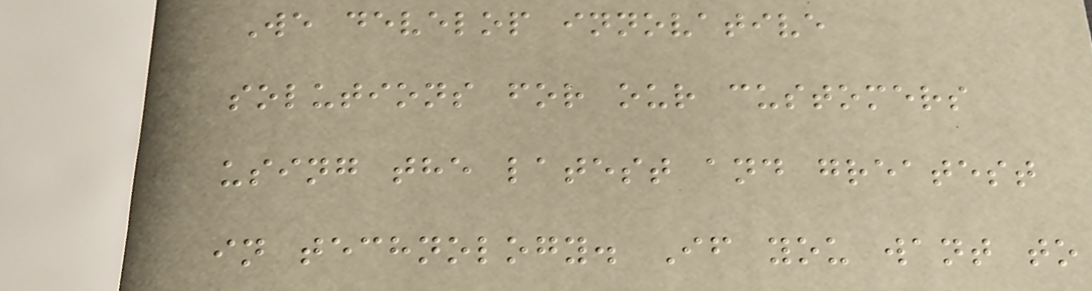We develop innovative
solutions for our customers
using the latest and greatest
in technology. If you want to
